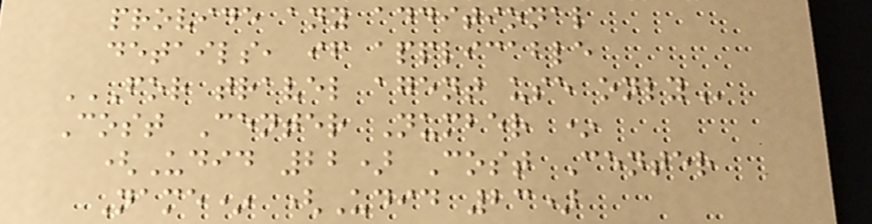provide any additional
details, if applicable
FOR TRAVEL AGENT USE ONLY
Cost Center Number *
(Udid 22) Cost Center
Name* (Udid 23)
